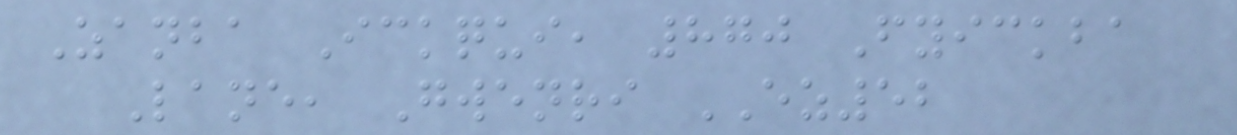Zanba Ickqui, 870 Fyickba
Lane, Gwenri EZ52
